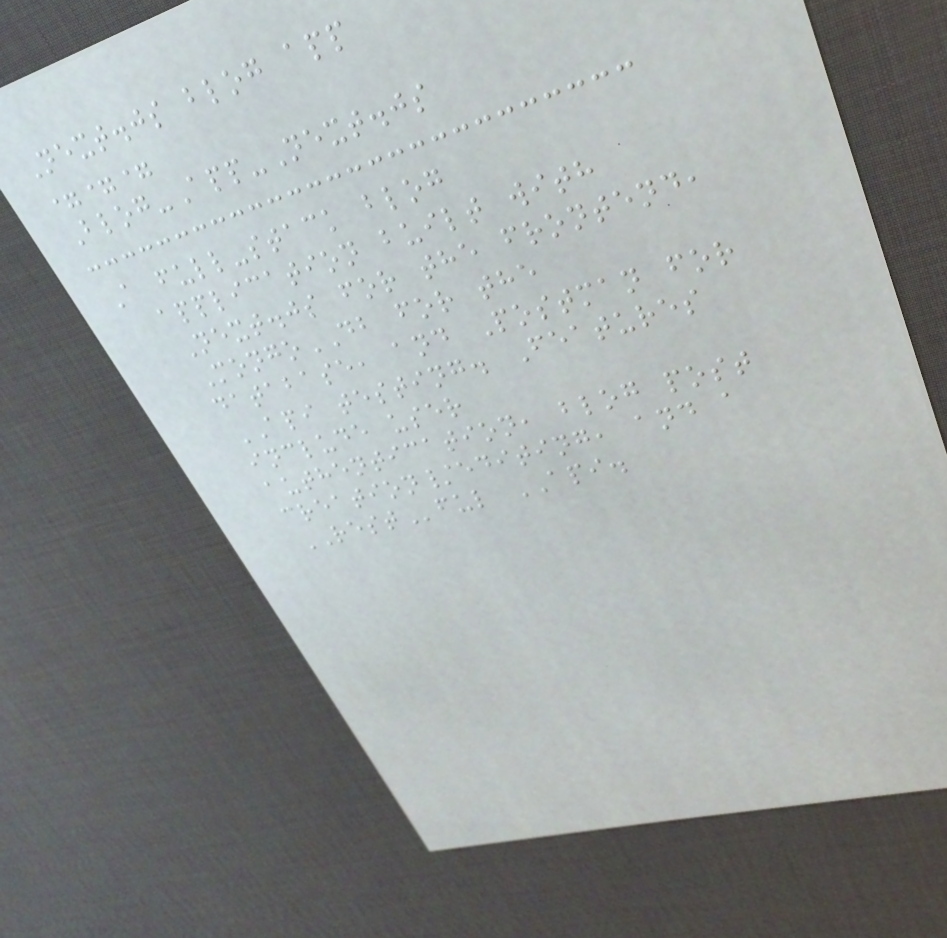Next.js blog app
===
Blog-App-Next.js
A full-stack blog
application built with
Next.js for the frontend,
MongoDB for the
database, and Postman for
API testing. Features
include user
authentication, blog post
creation/editing, and a
RESTful API.
